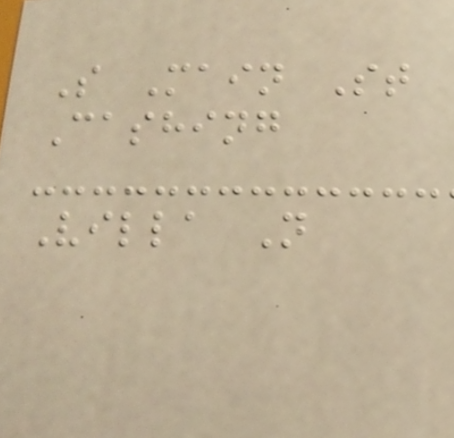S Main St
Cashing
Villa N
